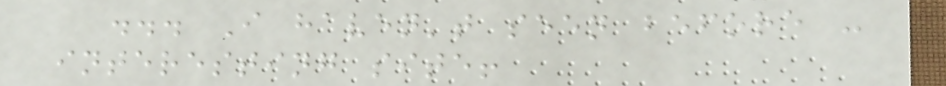... I haven't seen before -
interesting site!
